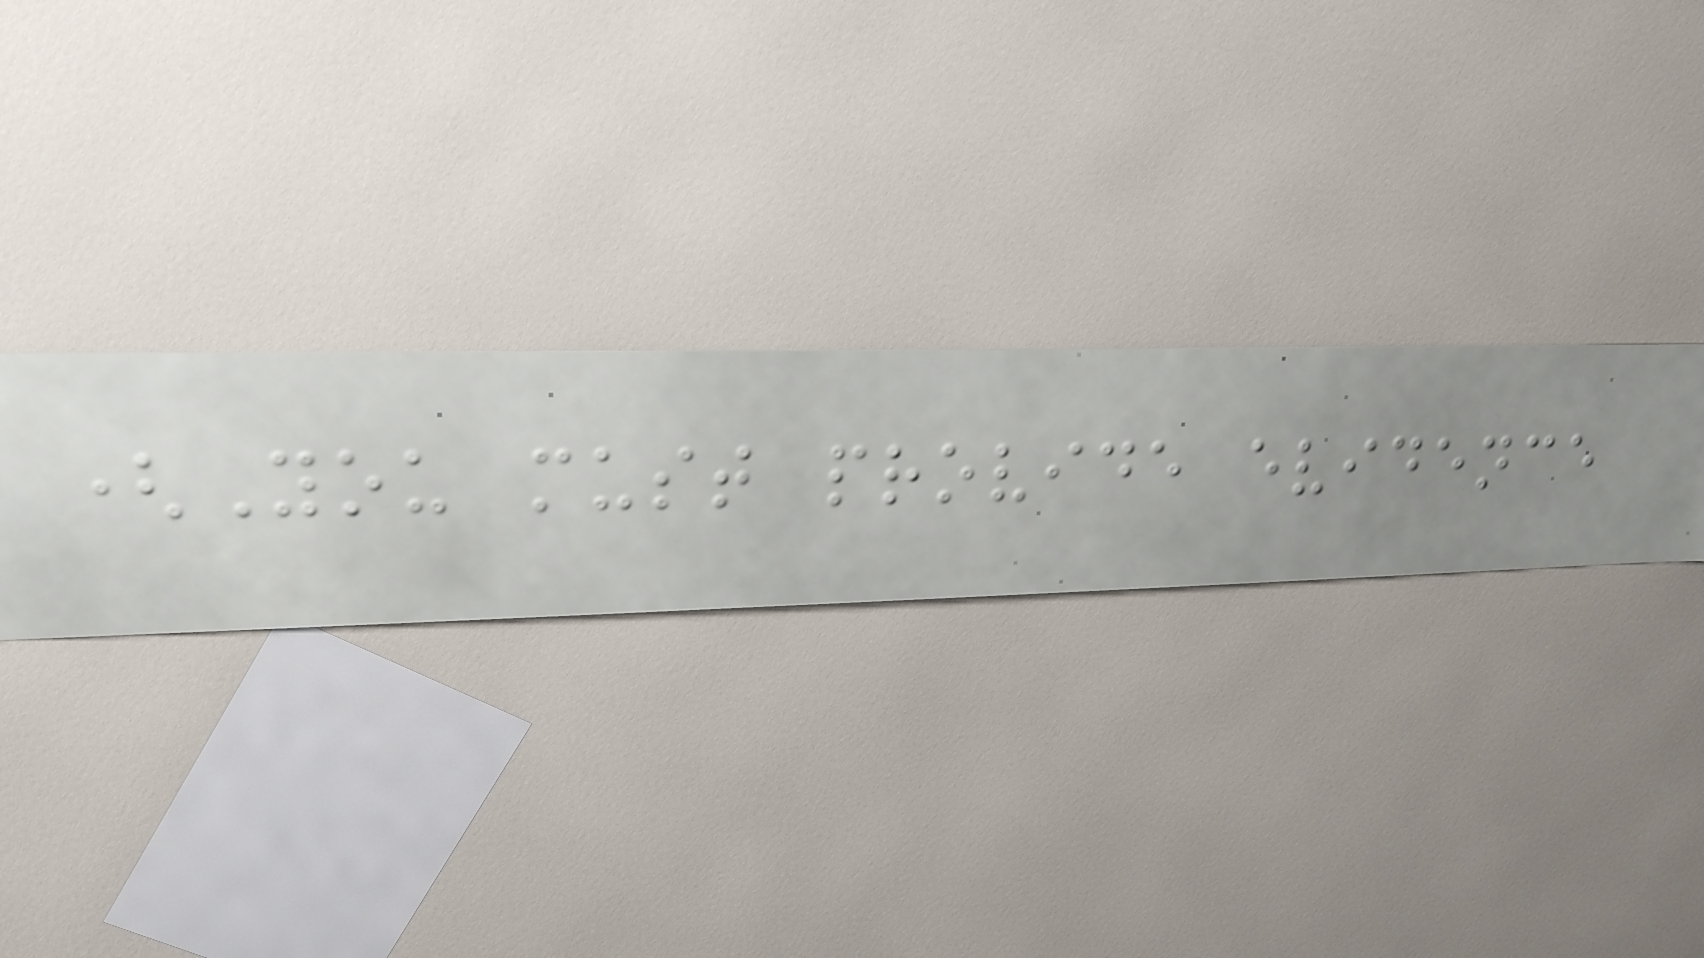(You must provide evidence
